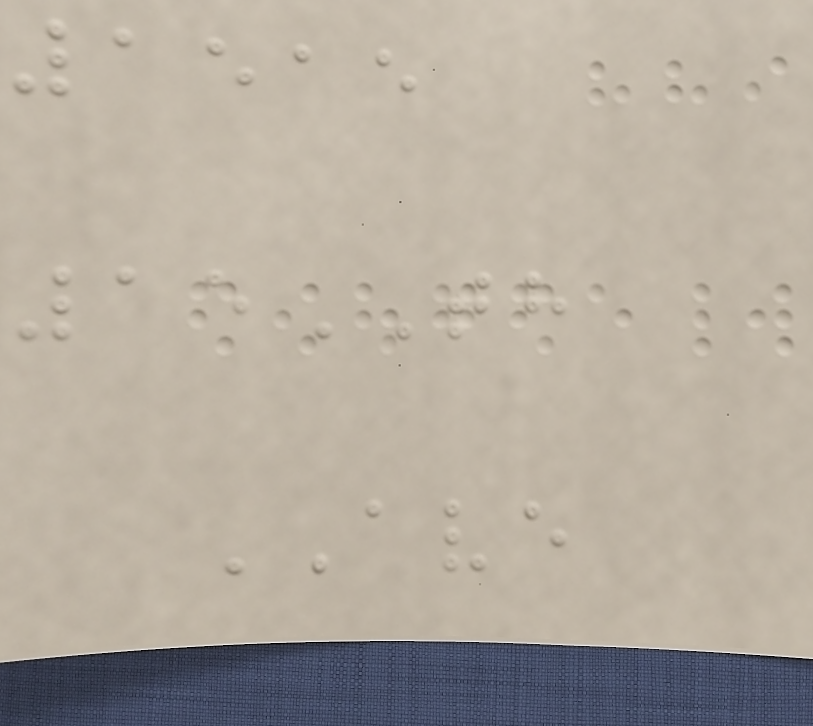1515
15TH
AVE
